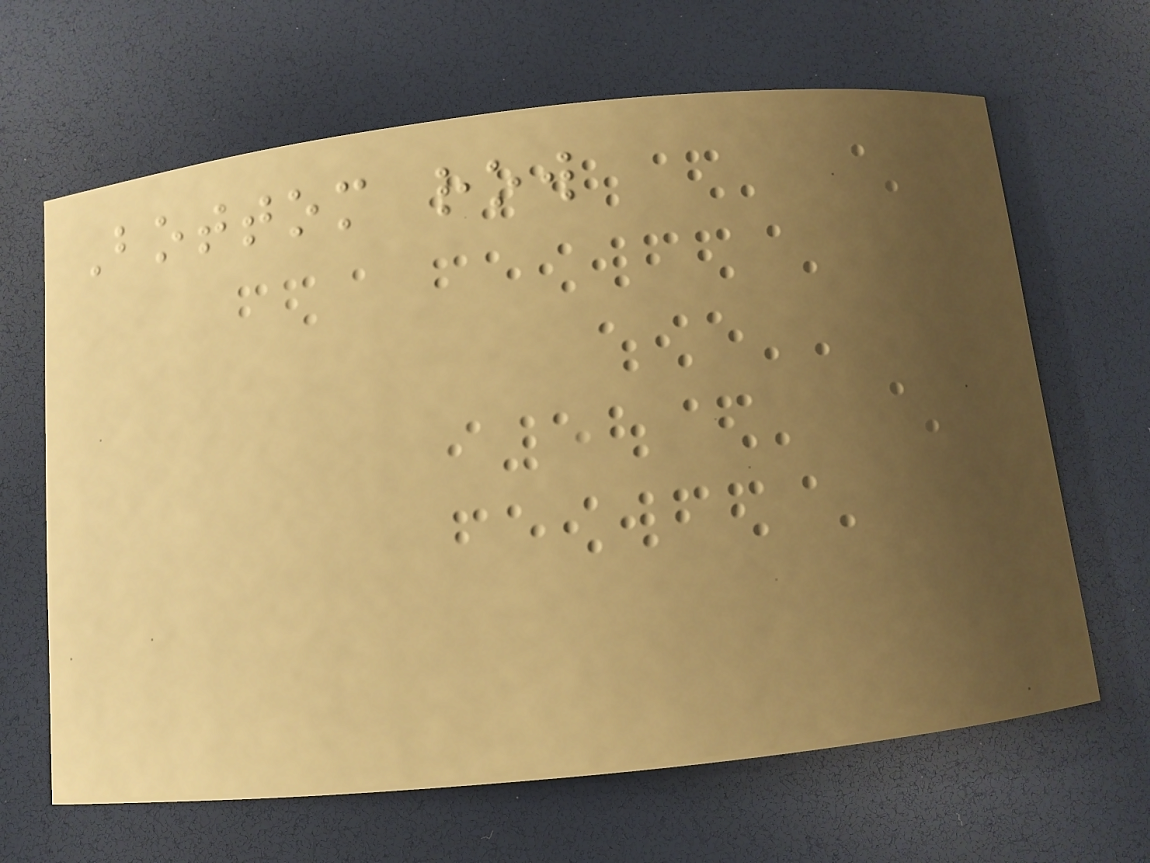Bottom row
